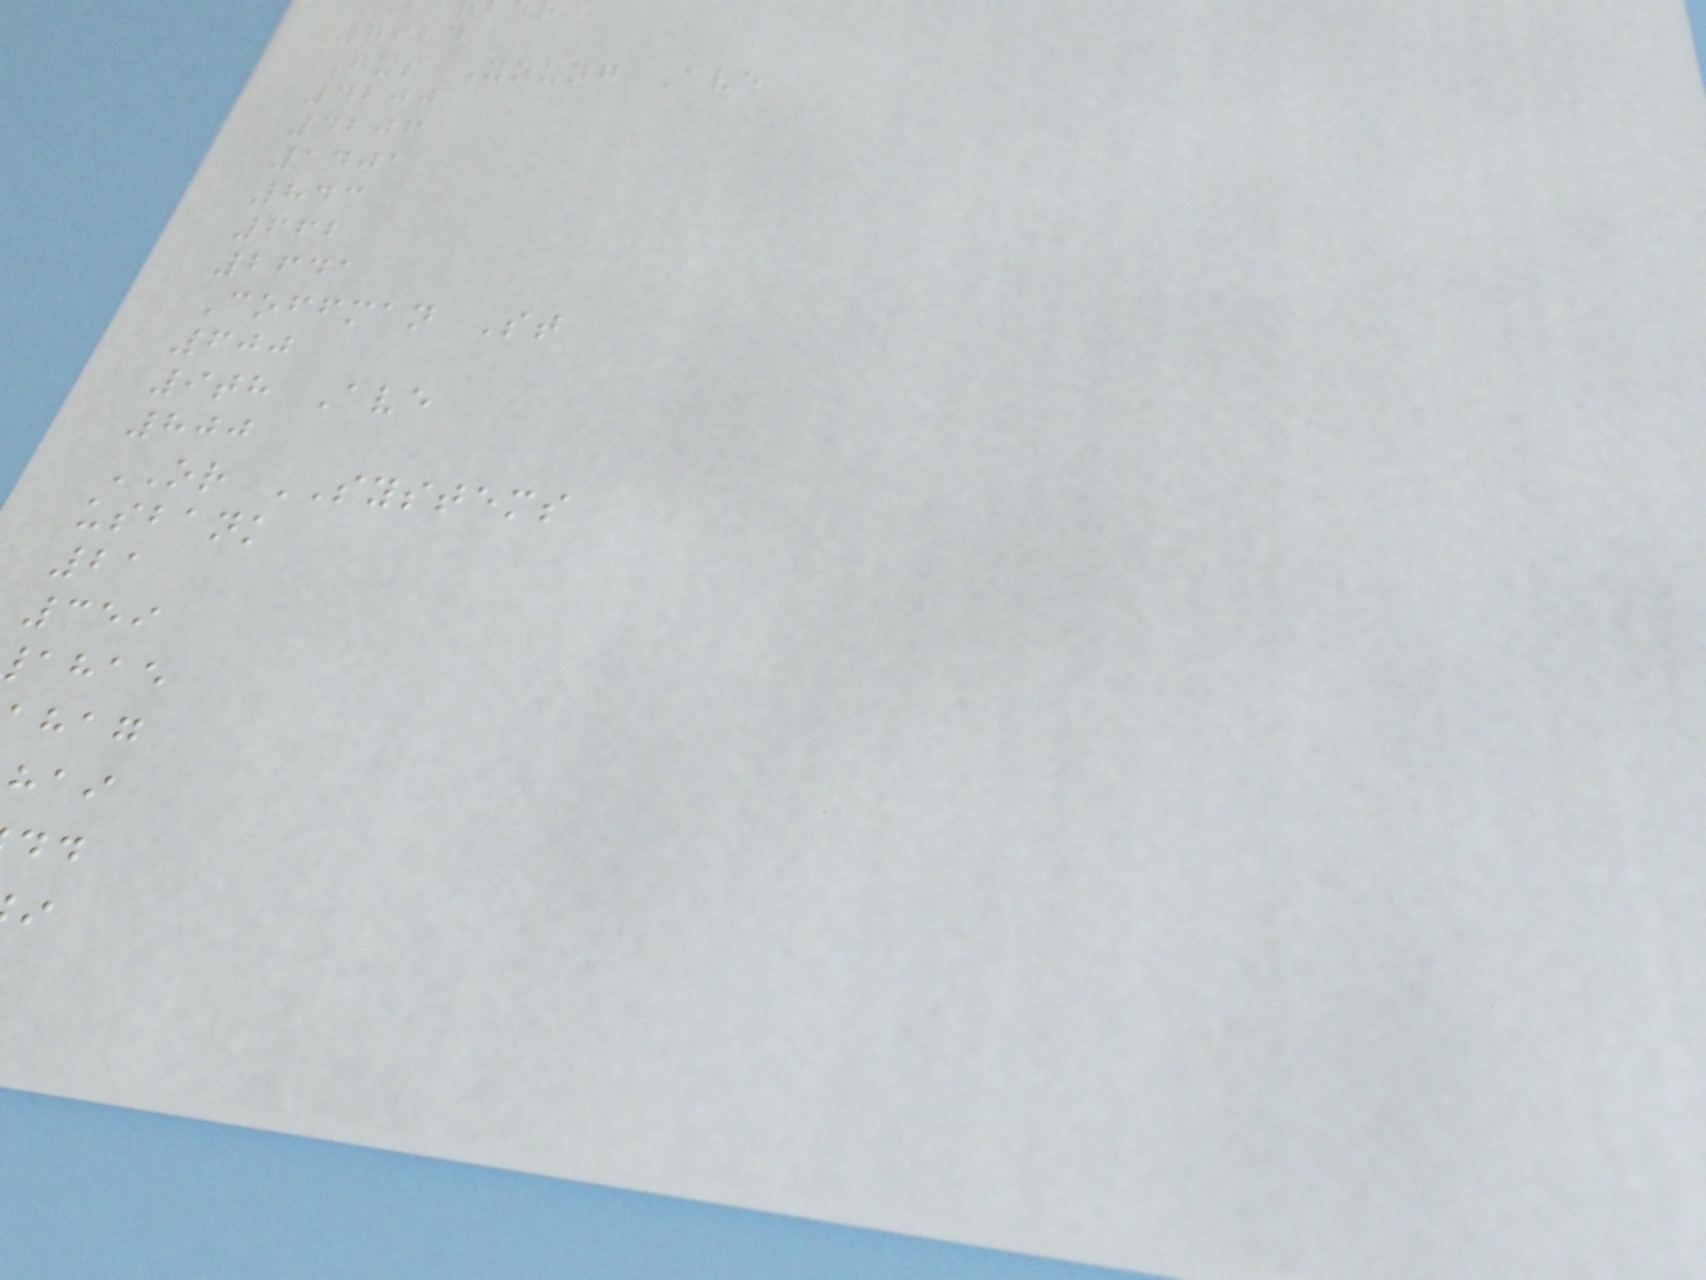7924
Gus Young Ave
4200
4206
1401
843
662
2641
Coffman St
600
9th Ave
800
OR SYSTEMS
usbank
21
359
ahae
